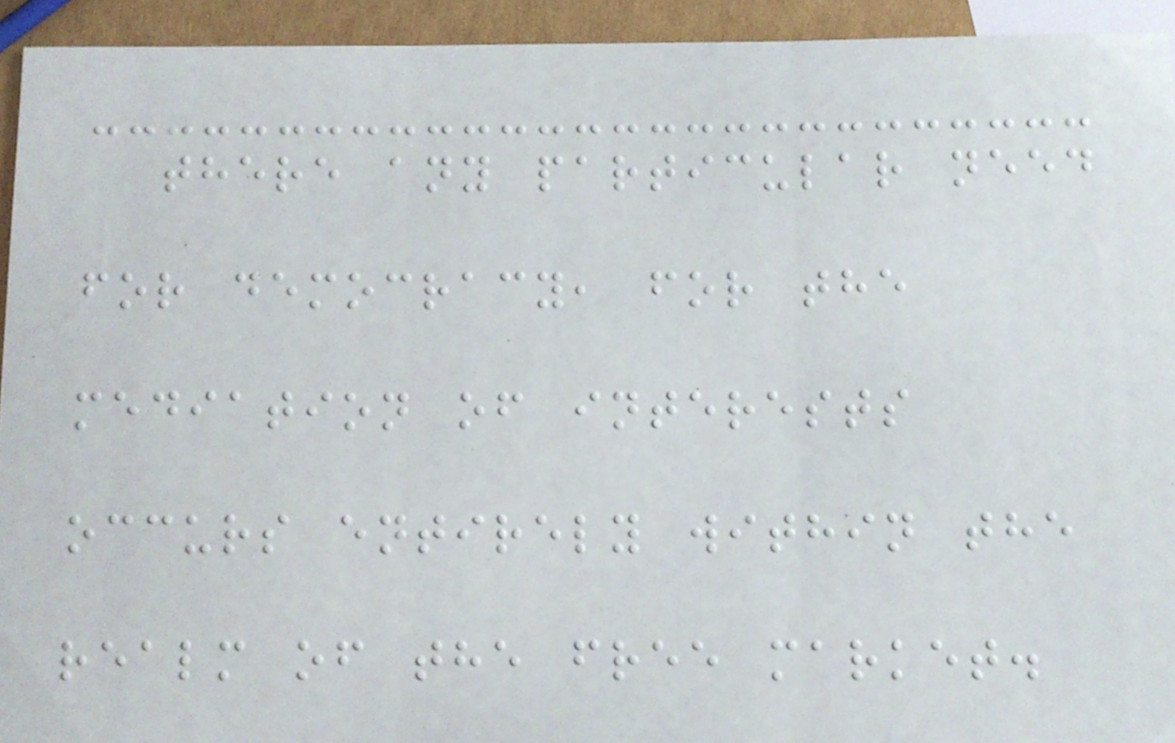there any particular need
for democracy, for the
mediation of interests
occurs entirely within the
realm of the free market.
